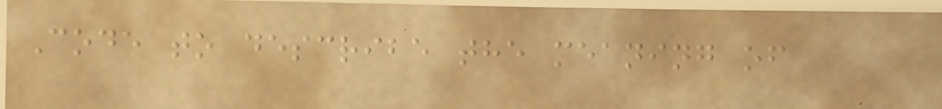Code to describe the meaning of
